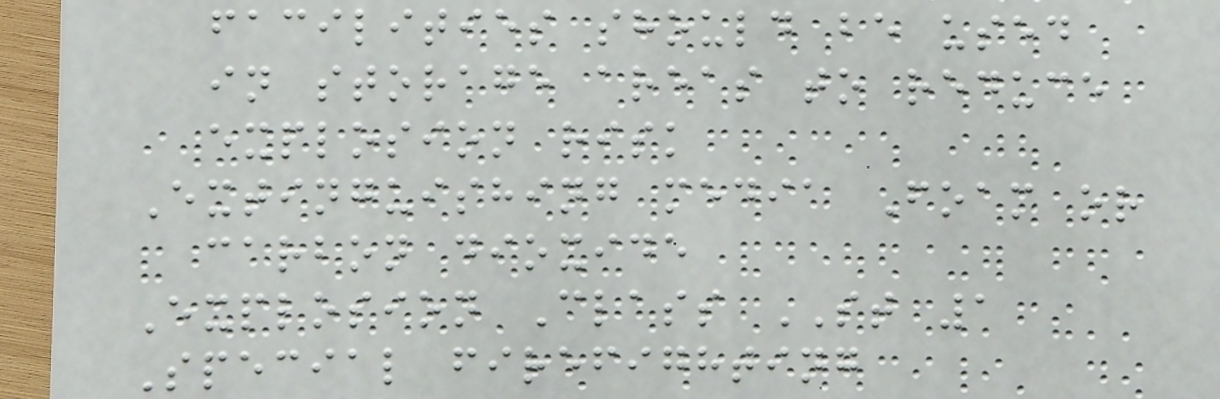facilities should be used
in storage areas to reduce
explosion risk
Extinguishing media Foam or
carbon dioxide
Explosion Class ST 1
Special firefighting
